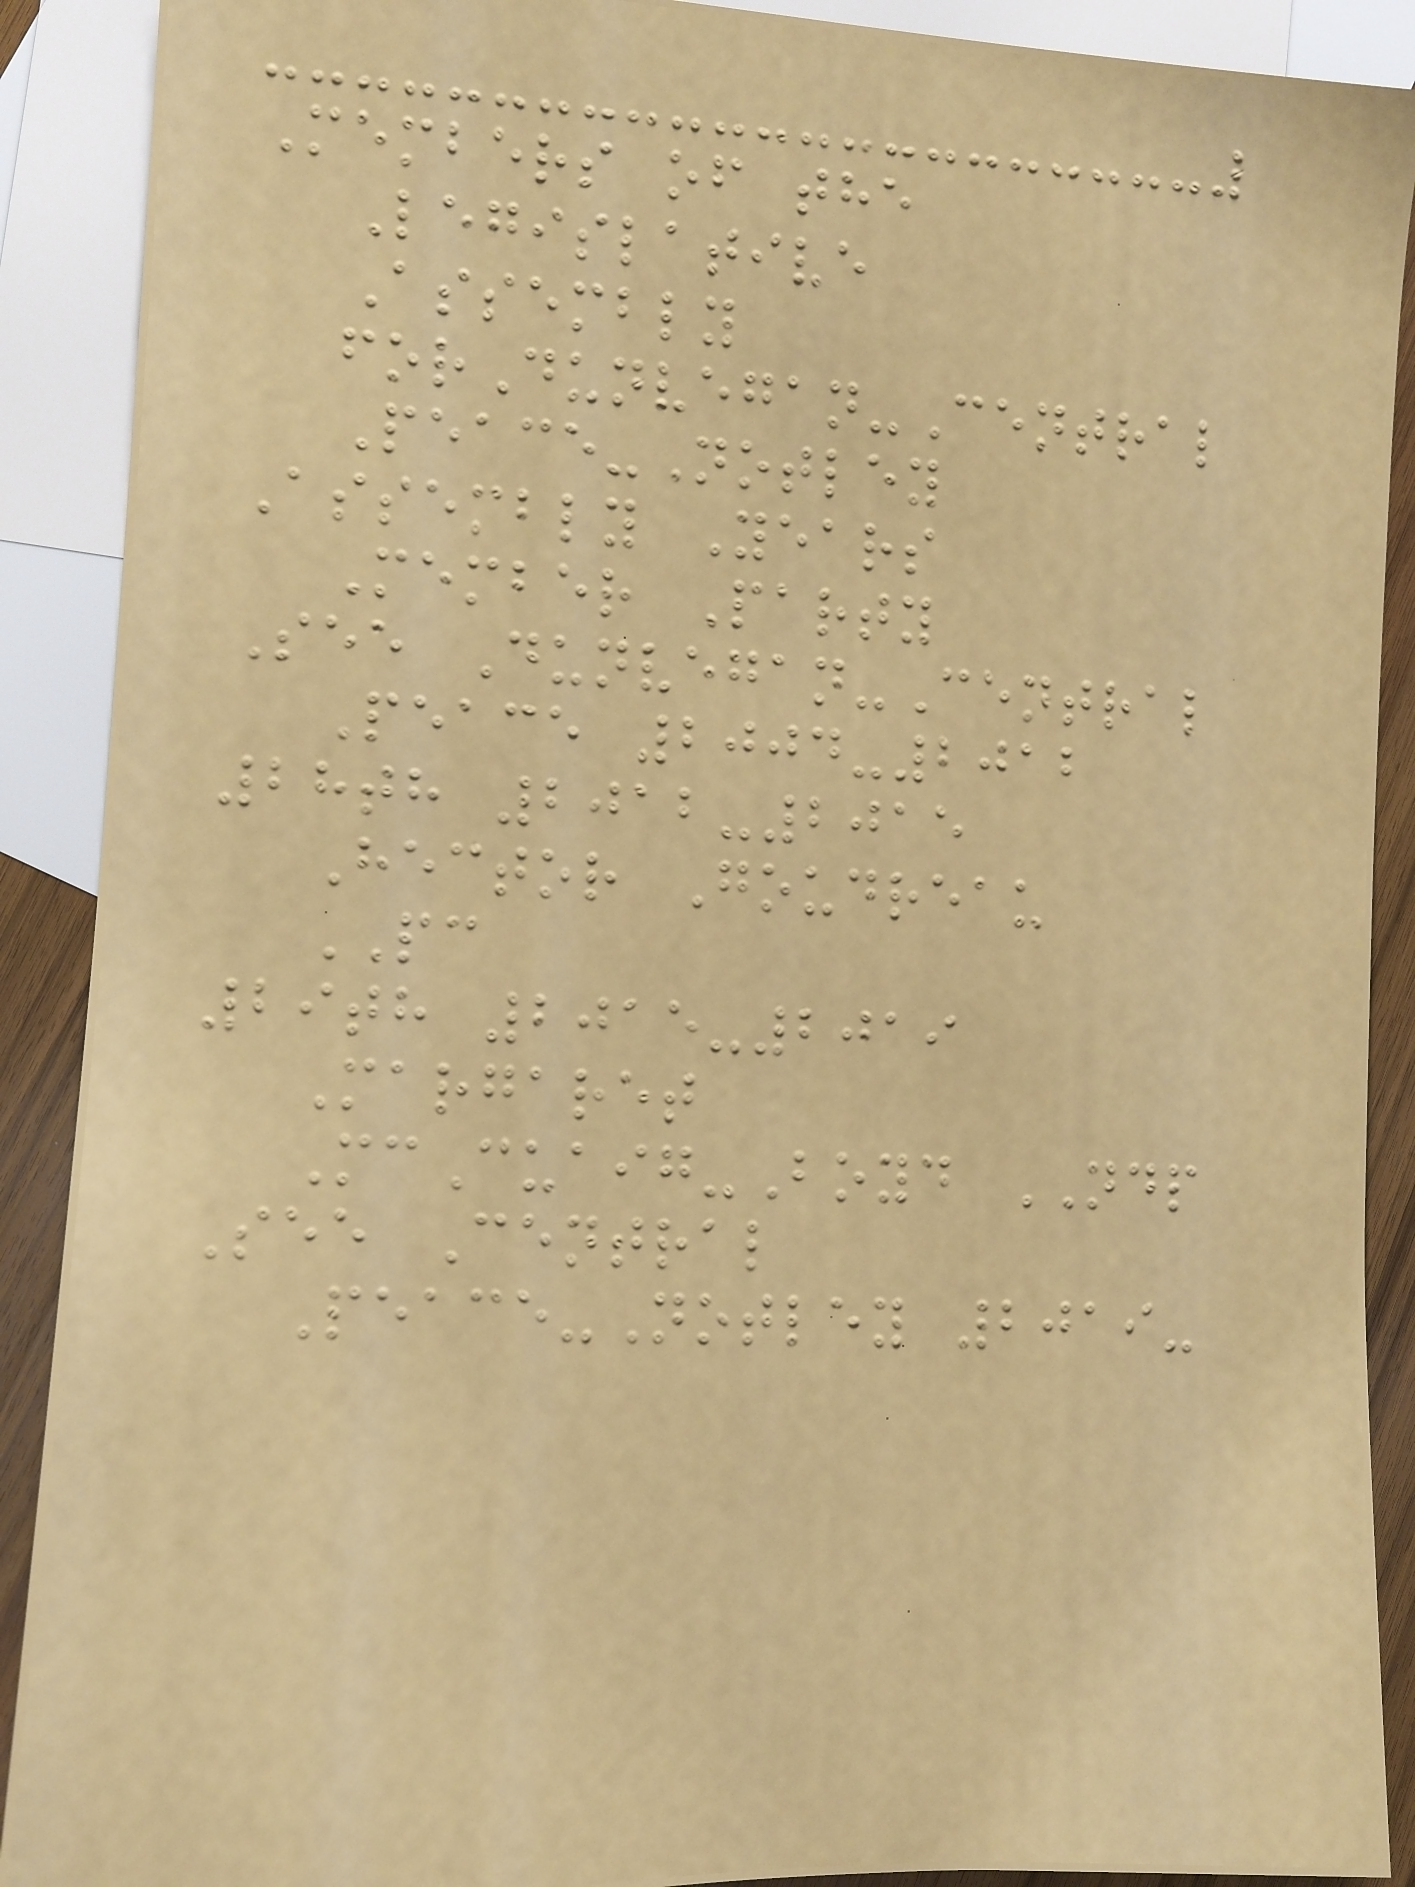Members of the
Legislative
Assembly
forDunvegan-Central
Peace-Notley
Assembly Years
Member Party
See Dunvegan-Central
Peace 2004-2012
28th 2012-2015
Hector Goudreau
PC
29th 2015-2019
Margaret
McCuaig-Boyd NDP
See Central
Peace-Notley 2019-
